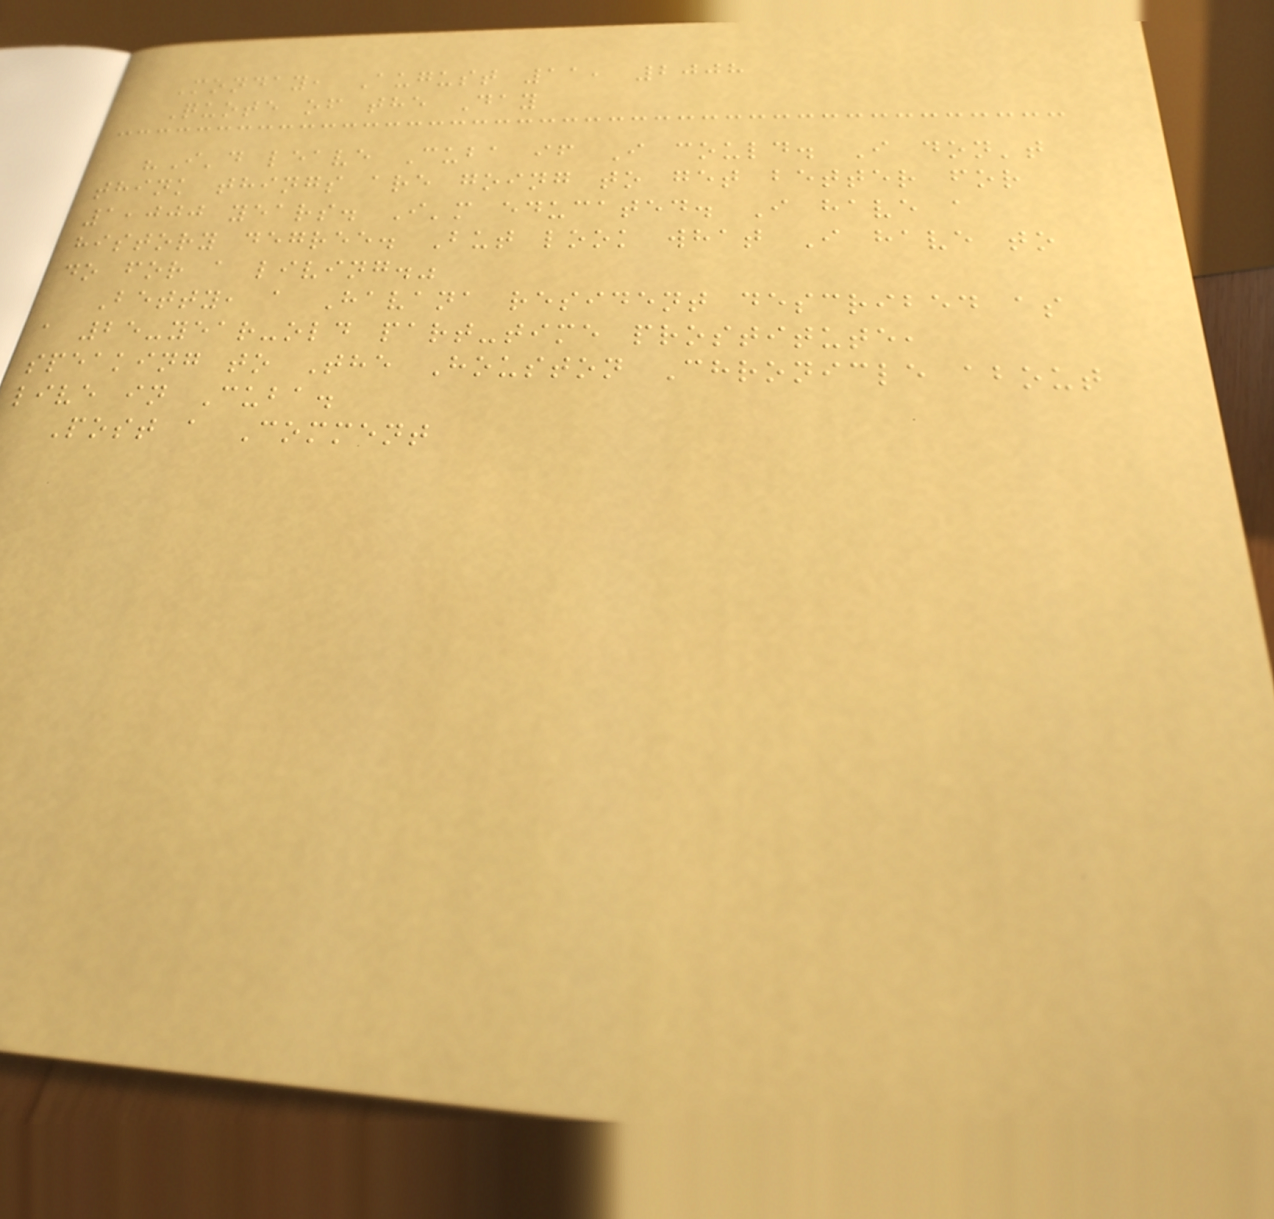Monday, August 11, 2008
Quote of the Day
"I'd leave Cuba if I could. I don't
think things are going to get better for
1,000 years. I'm educated. I have a
history degree. But look what I have to
do for a living."
Betty, a Havana resident described as
a 25-year-old part-time prostitute,
speaking to The Houston Chronicle about
live in Cuba.
Post a Comment
